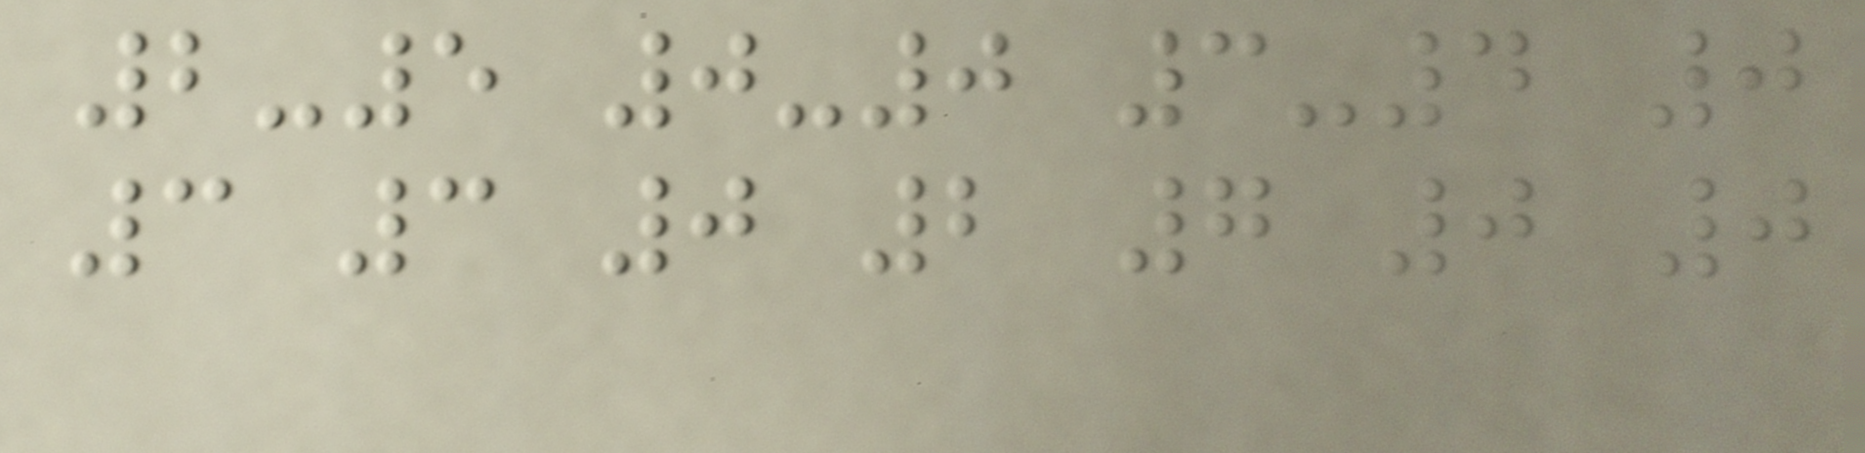2-5 0-0 3-4 0
3 3 0 2 7 0 0
